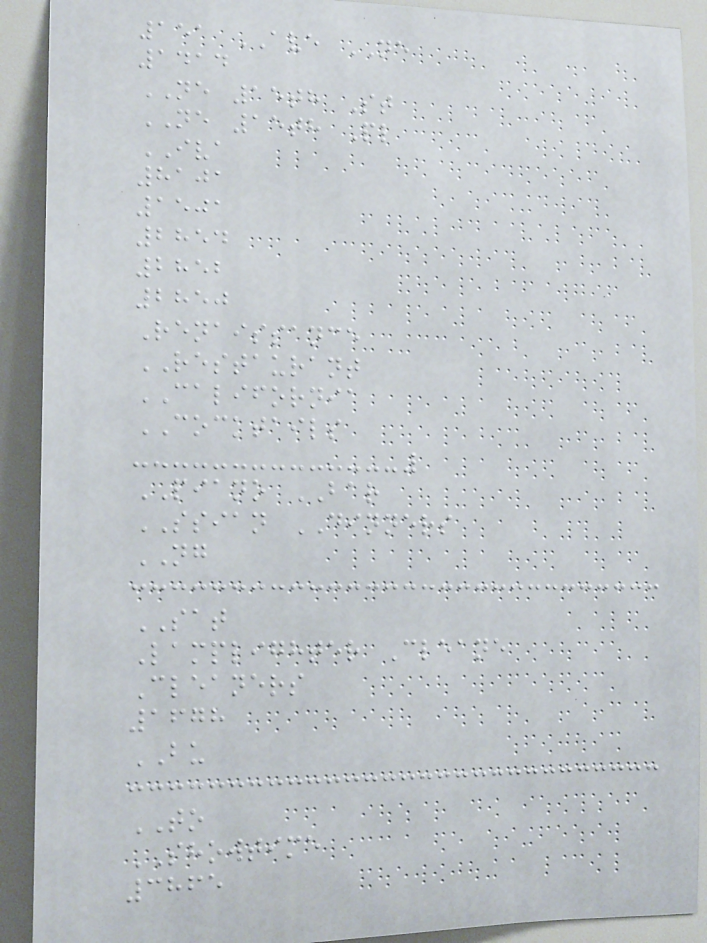151 AVE NE
1414
NE 15th St
NE 15th Pl
IVA
8101
1501
2854
2852
2850
Renaissance
RESTAURANT
CALIFORNIA
COCKTAILS
PIANO BAR
SSIAN DINNERS
NG
SAT
Lamplighter Cleane
Cleaners
1678
BU
TO
SHOWTIME
3865
